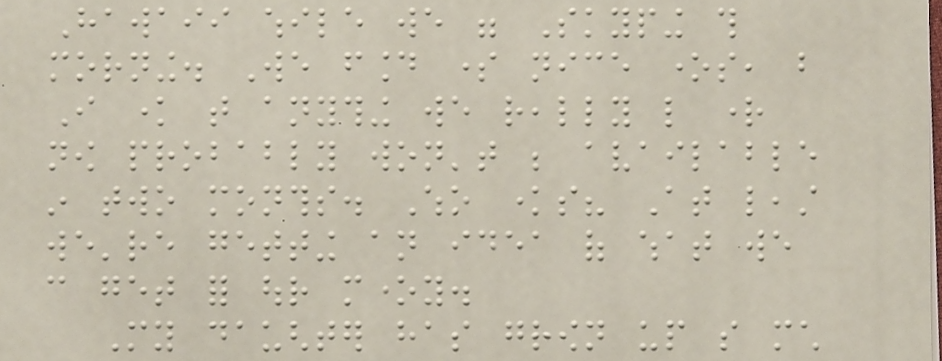Hawaii while we were Skyping this
morning. We found some nice ones, but
I know that anything we really like right
now probably won't be available
in two months. Who knows? At least
we're getting an idea of what we
can get for our money.
My daughter has grown up so much
